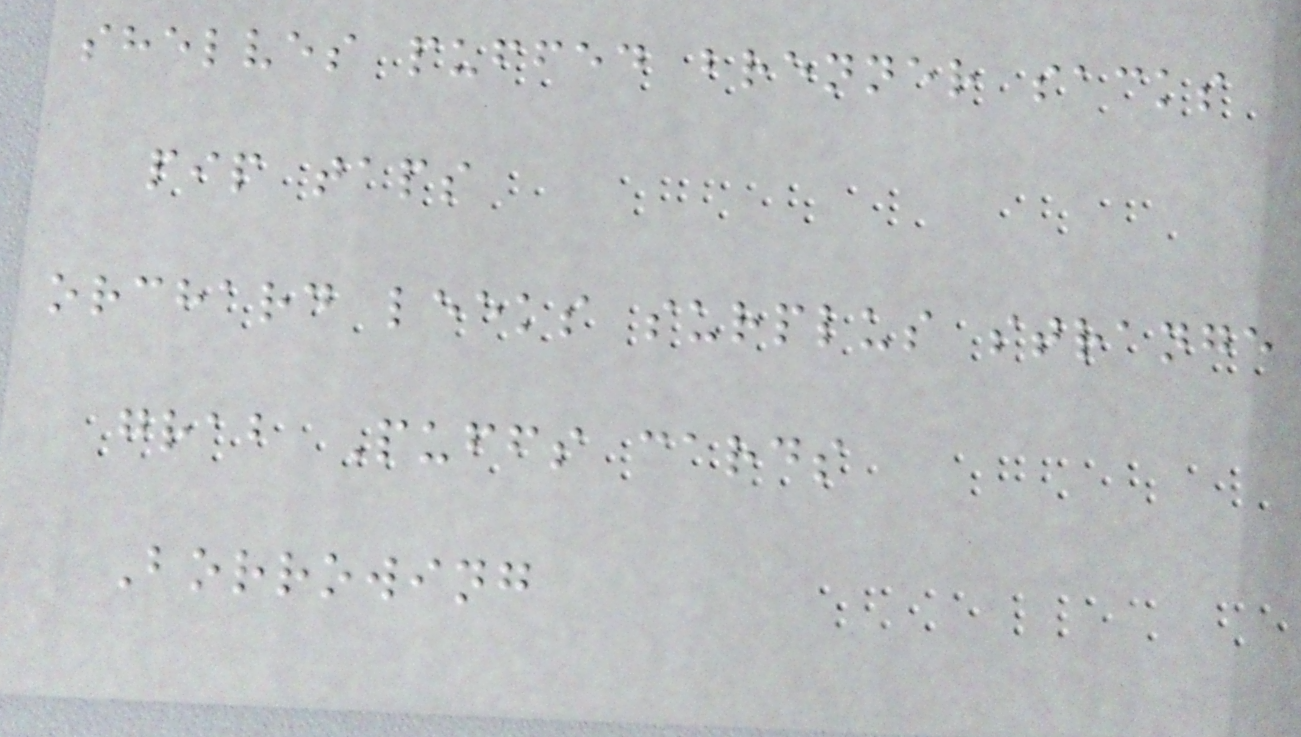shelves puffed brenner sacks
pip taps
orchard leeks surplus strange
grab Puffs cards
Borrowing
